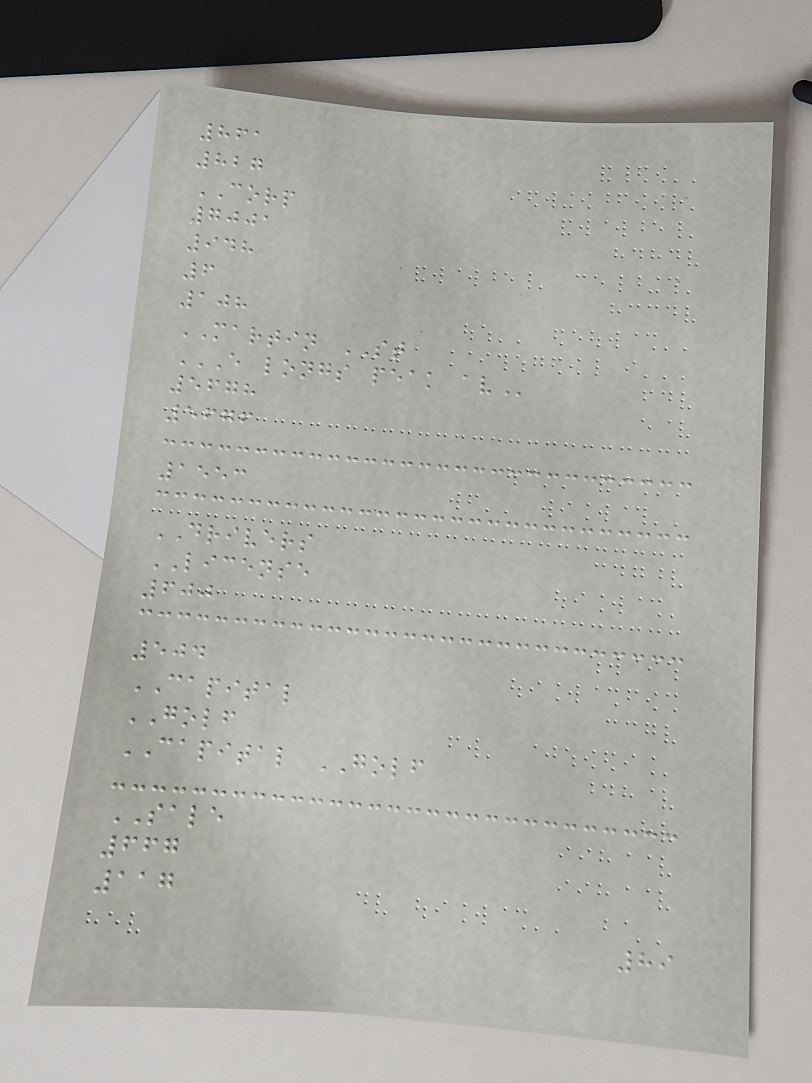861
827
CORP
7001
948
6
108
MARTIN ST
E LONGS PEAK AV
5678
5676
1553
DRIVERS
LICENSE
600
504
CAPITAL
GOLF
CAPITAL GOLF
SALE
667
117
89
